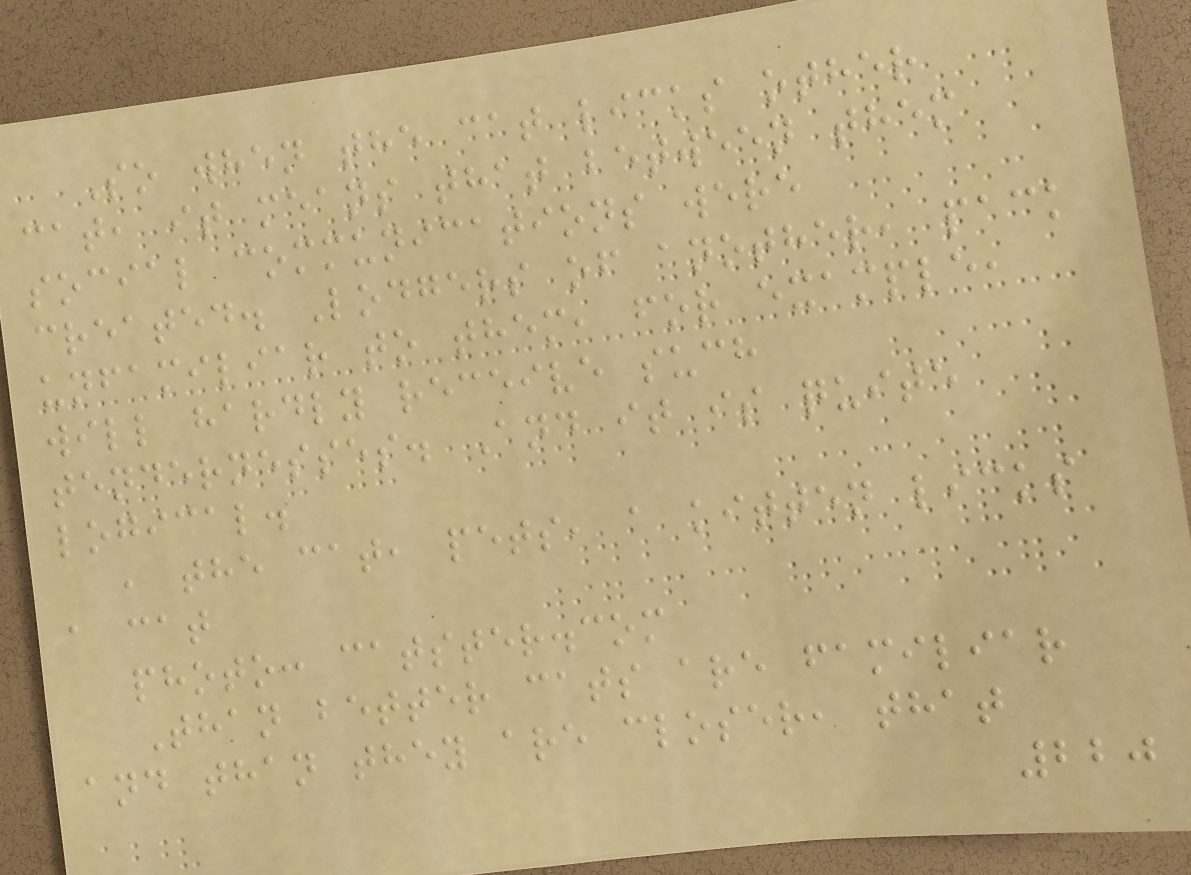So when the cat licks other
cat, it means that between them
social communications were
created. Lodgers of another, pack
unfamiliar to them, for example,
will hardly receive such
tendernesses. And it is quite
logical.
, the cat, pets, a kitten licks
a cat
photo: catster.com
Than better cats are familiar
and than they are closer, that
220
